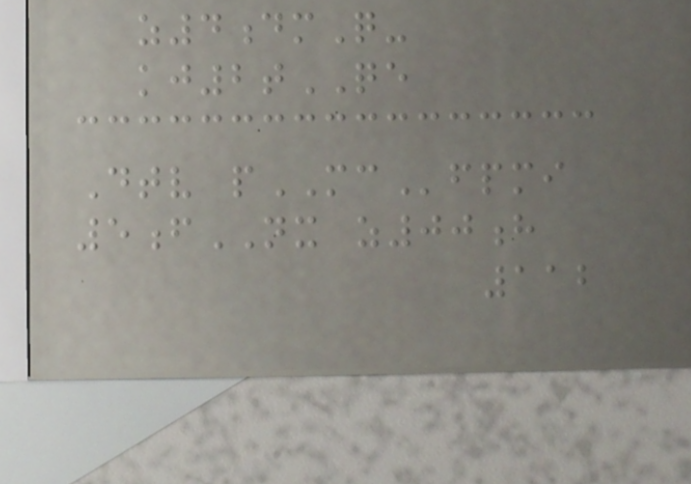z4dmQ-
kj2tQE
Dtv pMCfpmi
5fNX z00h
112
